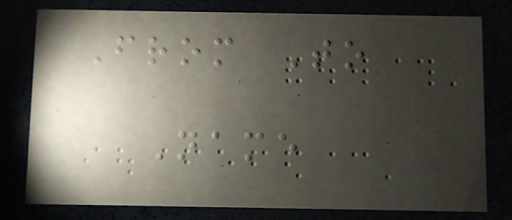From To
Name
